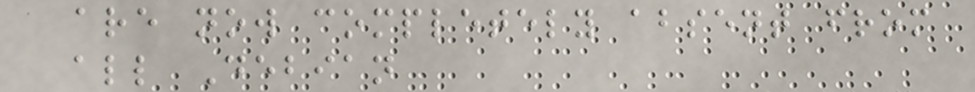are now completely absent from
all Debian
